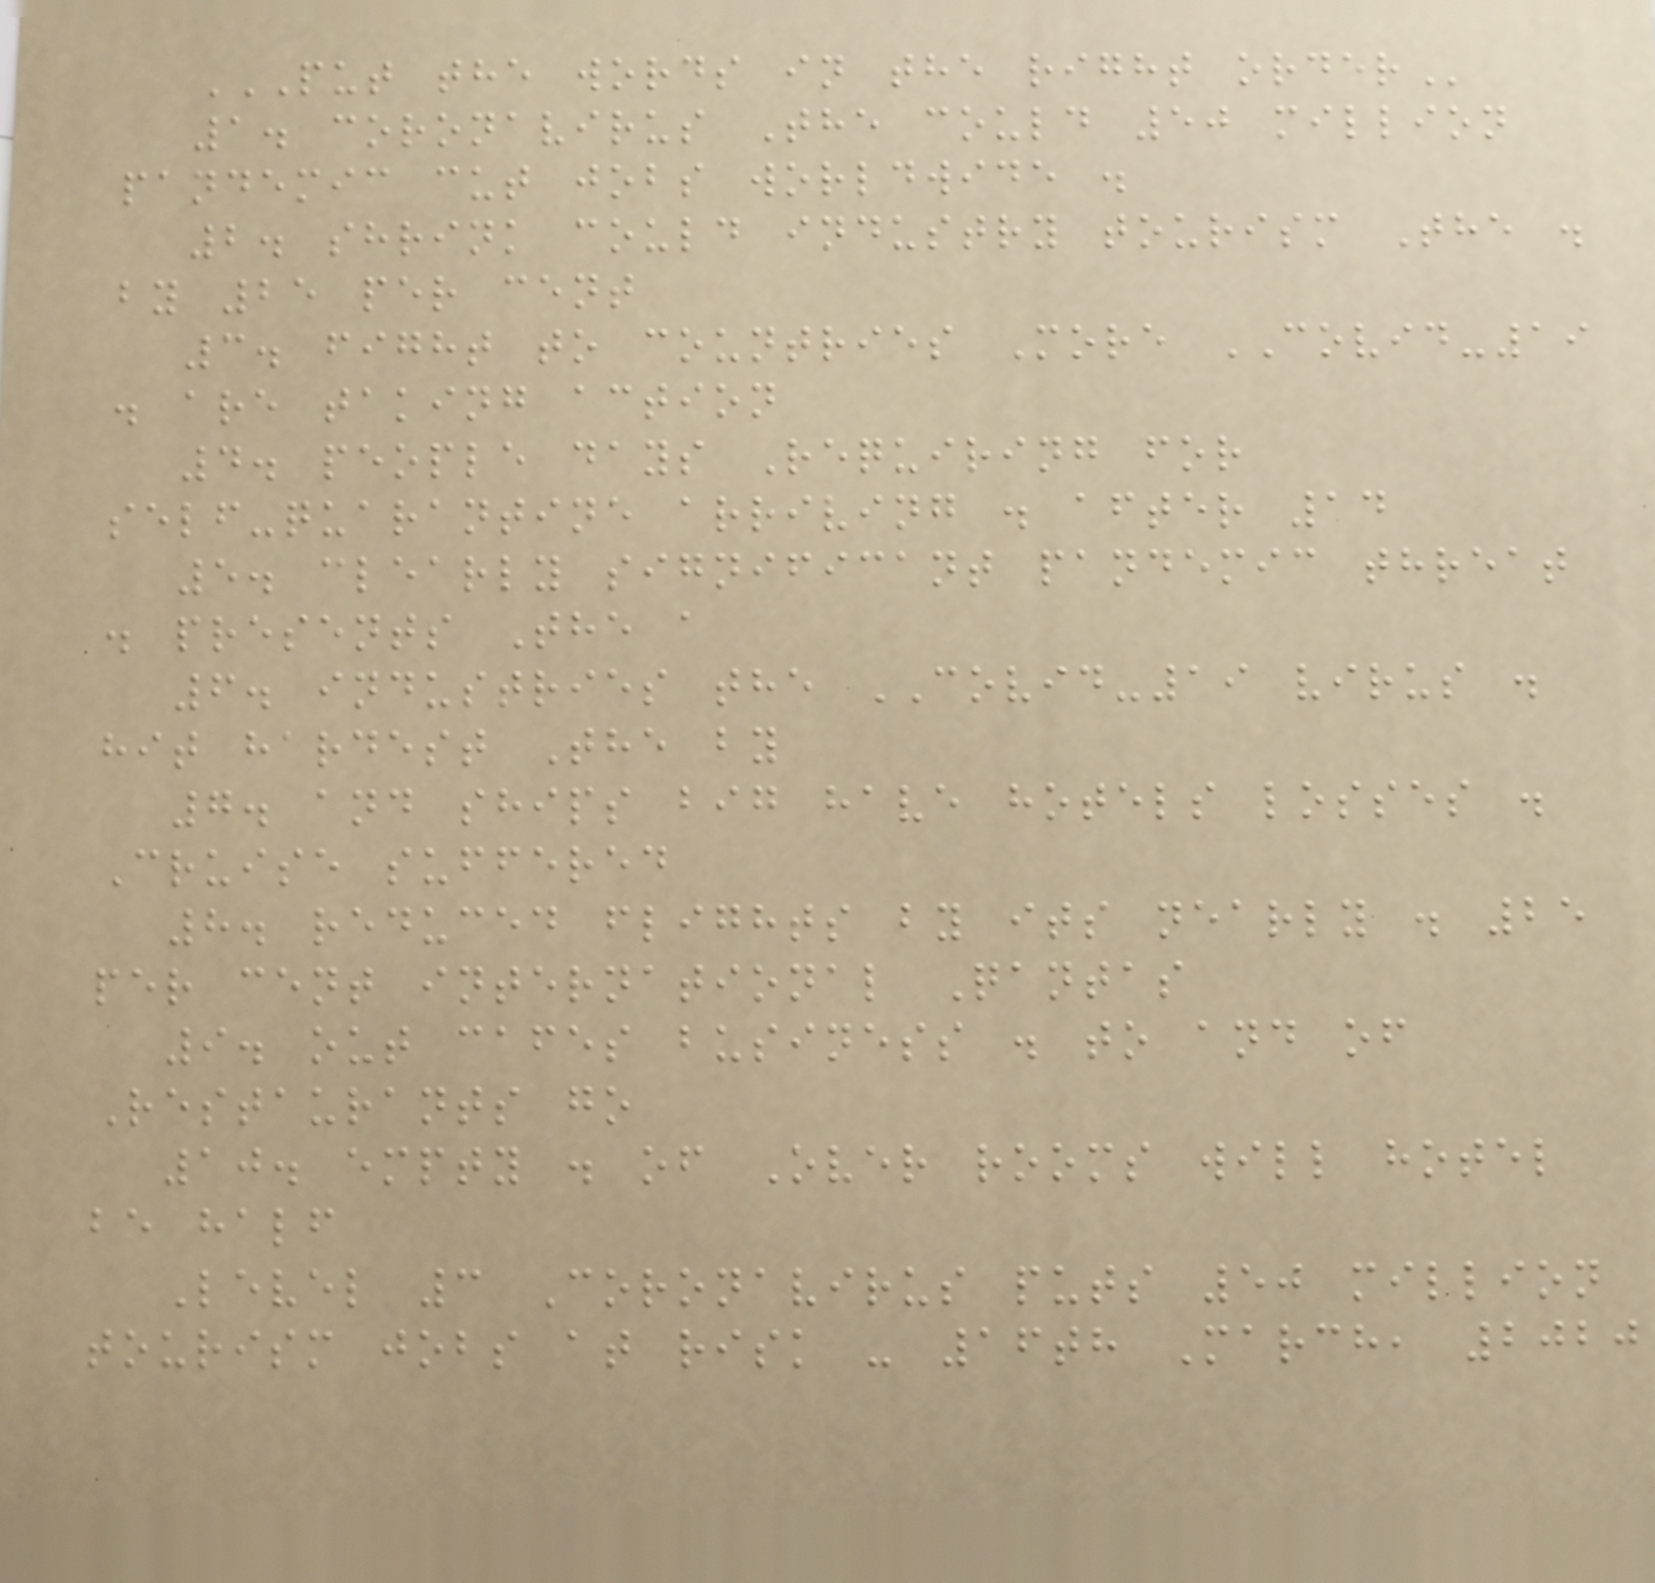PUT THE WORDS IN THE RIGHT ORDER
1. coronavirus The could 50 million
pandemic cut jobs worldwide .
2. shrink could industry tourism The .
by 25 per cent
3. fight to countries More COVID-19
. are taking action
4. people days Requiring for
self-quarantine arriving . after 14
5. clearly significant pandemic threat
. presents The a
6. industries the COVID-19 virus .
hit hardest The by
7. and ships big have hotels losses .
Cruise suffered
8. reduced flights by its nearly . 25
per cent international Qantas
9. out cafes business . to and of
Restaurants go
10. empty . of Over rooms will hotel
be half
Level 3 Coronavirus puts 50 million
tourism jobs at risk - 16th March, 2020
